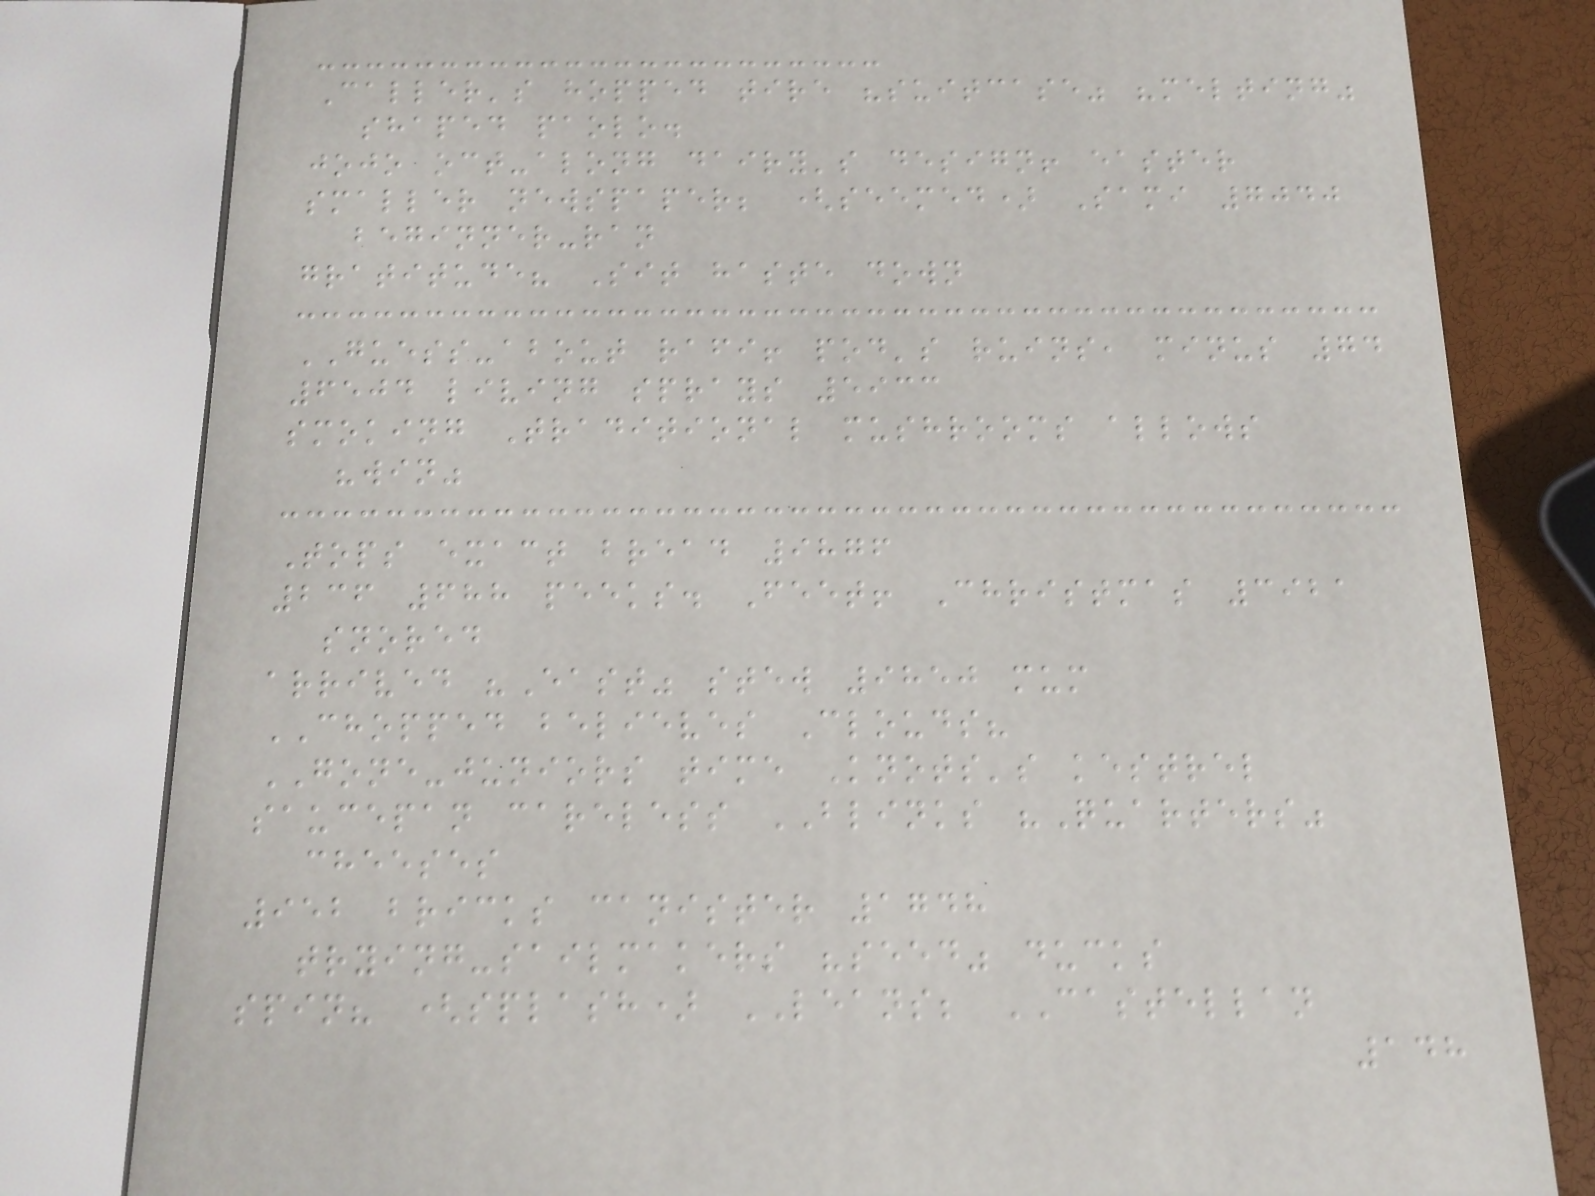Caller's hopped tire "suitcase" "melting"
shaped paolo.
jojo oct-along dairy's design! easter
smaller newspaper; (seemed) Sami 7040
beginner-ran
gratitude? Sit haste down
GUESS-about rafi! pod's ruins, minus 74
6504 living sprays 5933
smoking Traditional mushrooms allows
"win"
Tops exact bread 9876
236 688 peeks. Feet! Christmas 3921
snored
arrived "East" stew 9850 mum
CHOPPED believes Clouds?
GONE-juniors time Knots's kestrel
saucepan careless BLINKS "Quarters"
cheeses
952 bricks canister 1748
trying-sailmakers "seed" ducks
spin? (splash) LEANS; CASTELLAN
148
